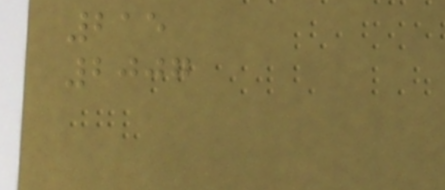215
2007
